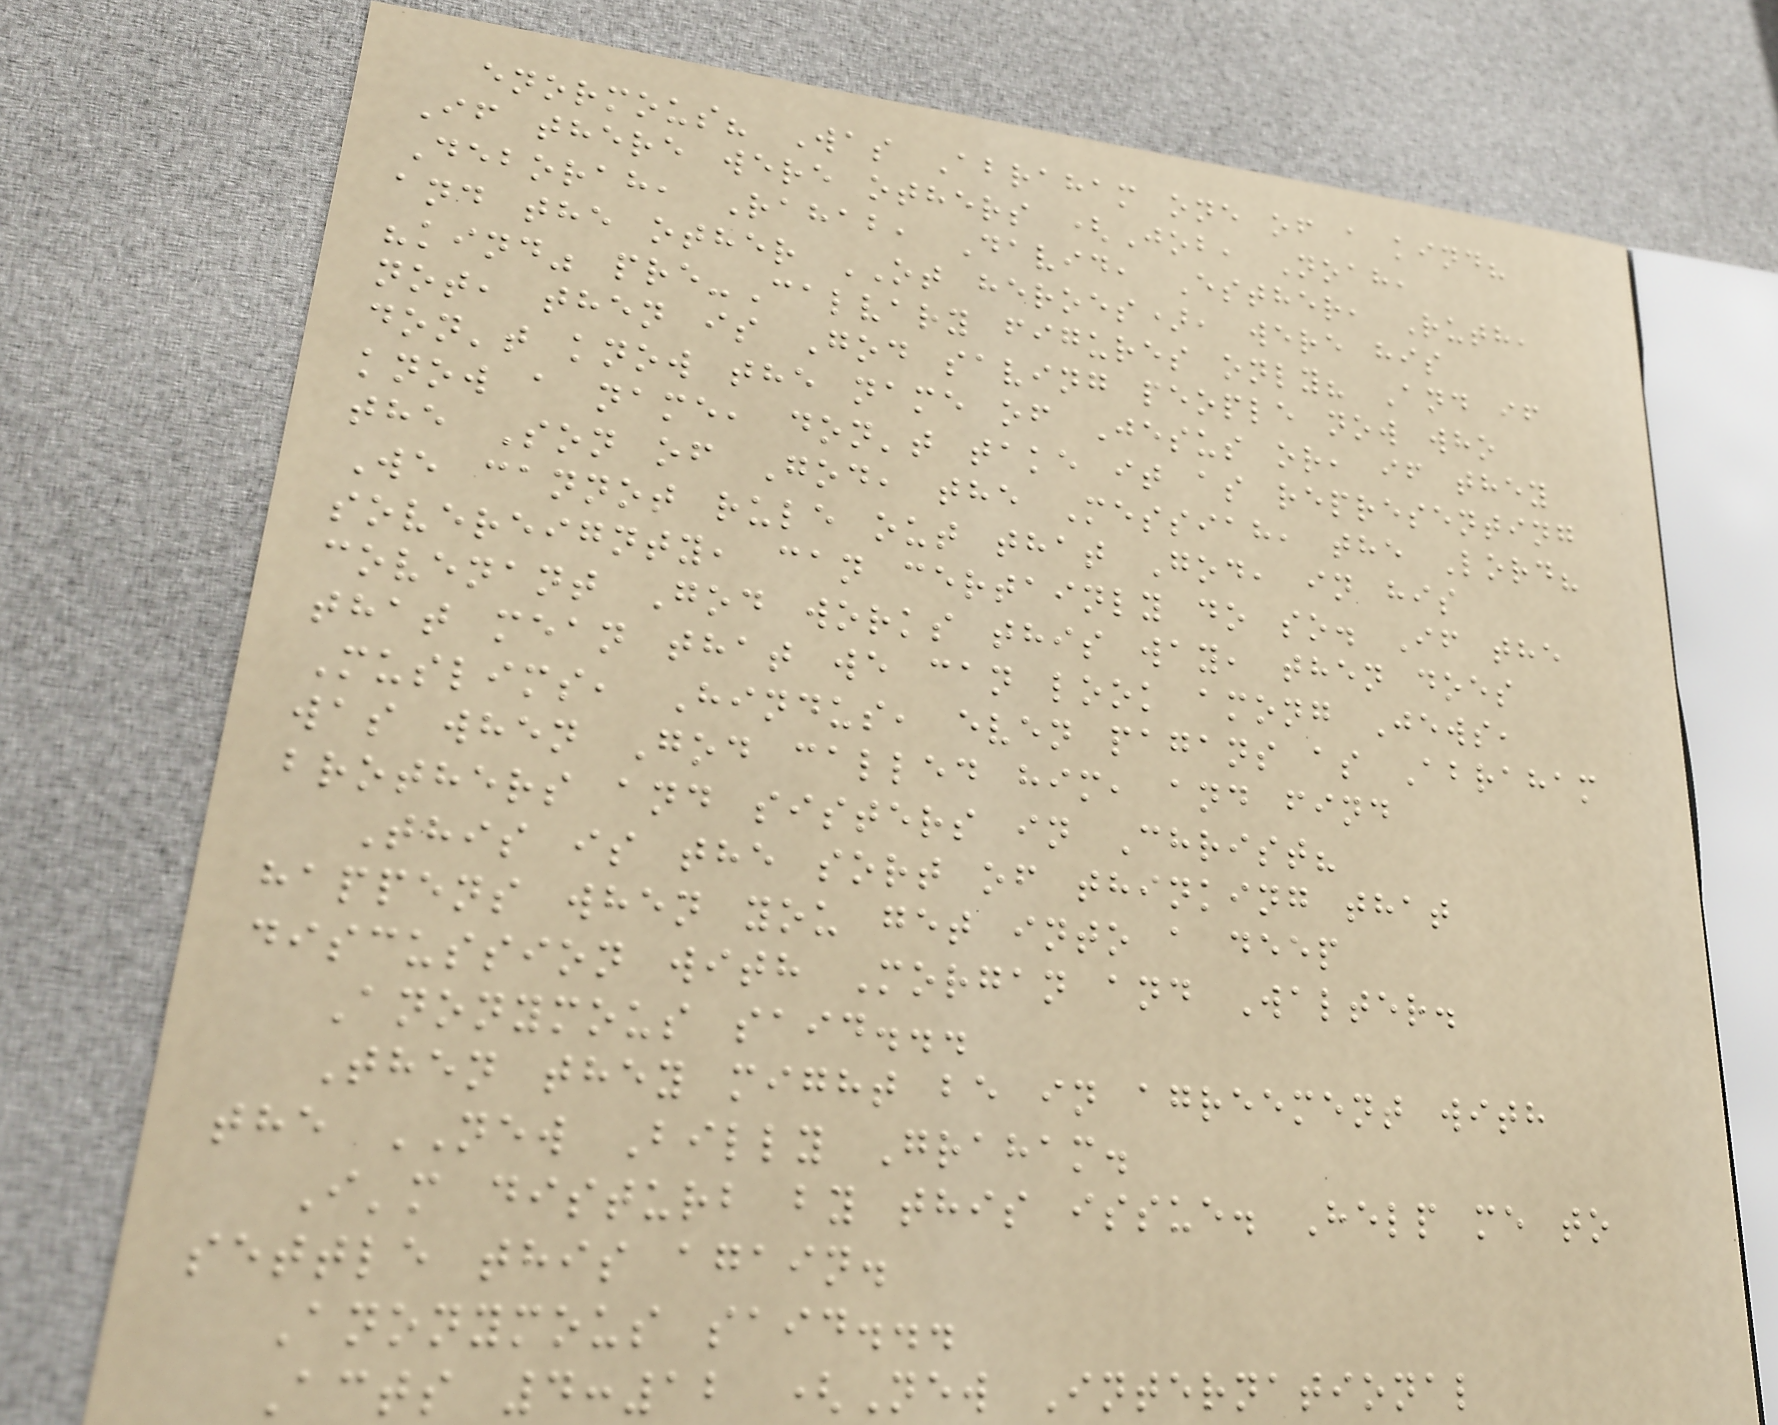enormous? Was Abraham one of a kind?
If there were others (Job, Noah,
Deborah, Rahab, David, Esther, Ruth,
and the other OT heroes), were his
"kind" pre-Calvary figures only? And if
not, then is God saving people now who
don't know the name of Jesus or, if they
know a name, don't take it as representing
the Son of God, the Messiah, the Lord?
We cannot rule out that God, in his
sovereignty, can certainly do so. If the
covenant God works this way, then does
that mean that we can look among Jews,
Muslims, Hindus, even pagans as Abraham
was when God called him, and find
brothers and sisters in Christ?
This is the sort of thinking that
happens when you get into a deep
discussion with Morgan and Walter.
Anonymous said...
Then they might be in agreement with
the NEW Billy Graham.
I'm disturb by this issue. Help me to
settle this again.
Anonymous said...
Acts 4:12 (New International
